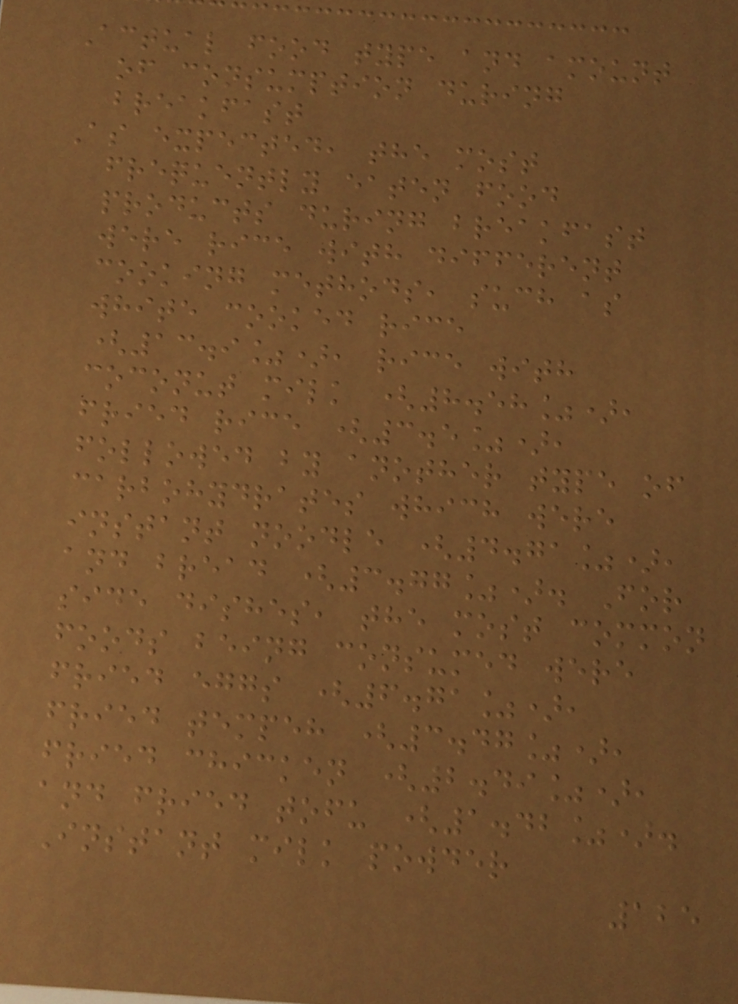Actual food type and amount
of consumption during
breakfast
As expected, the most
frequently eaten food
products during breakfast
were rice with different
cooking methods, such as
white cooked rice
(13.9%), rice with
coconut milk (8.58%),
fried rice (3.5%),
followed by another type of
carbohydrates which were
instant noodle (4.71%),
and bread (3.77%). For
side dishes, the most common
foods being consumed were
fried eggs (6.71%),
fried tempeh (3.47%),
fried chicken (2.49%),
and fried tofu (1.42%).
Instant milk powder
125
